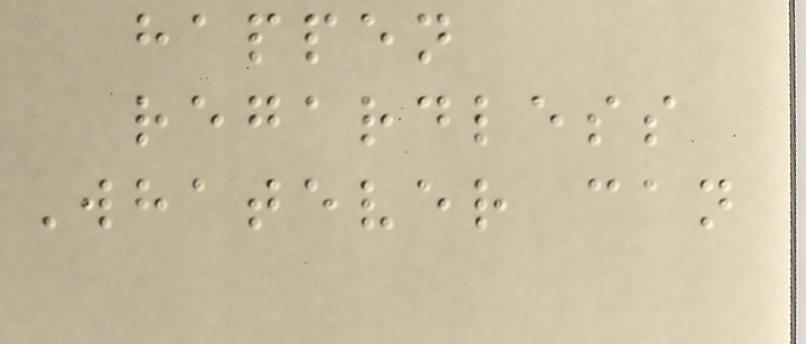happen
regardless
Whatever can
